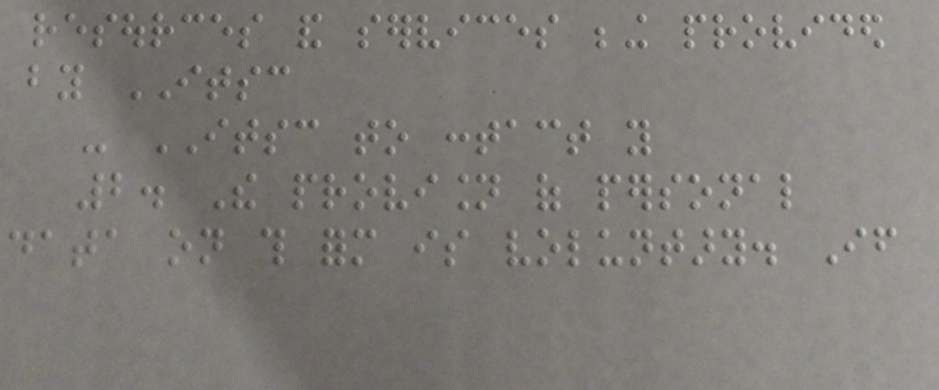resources and services being provided
by ITSC
- ITSC to contact you
2. The provision of personal
data on this form is voluntary. If
